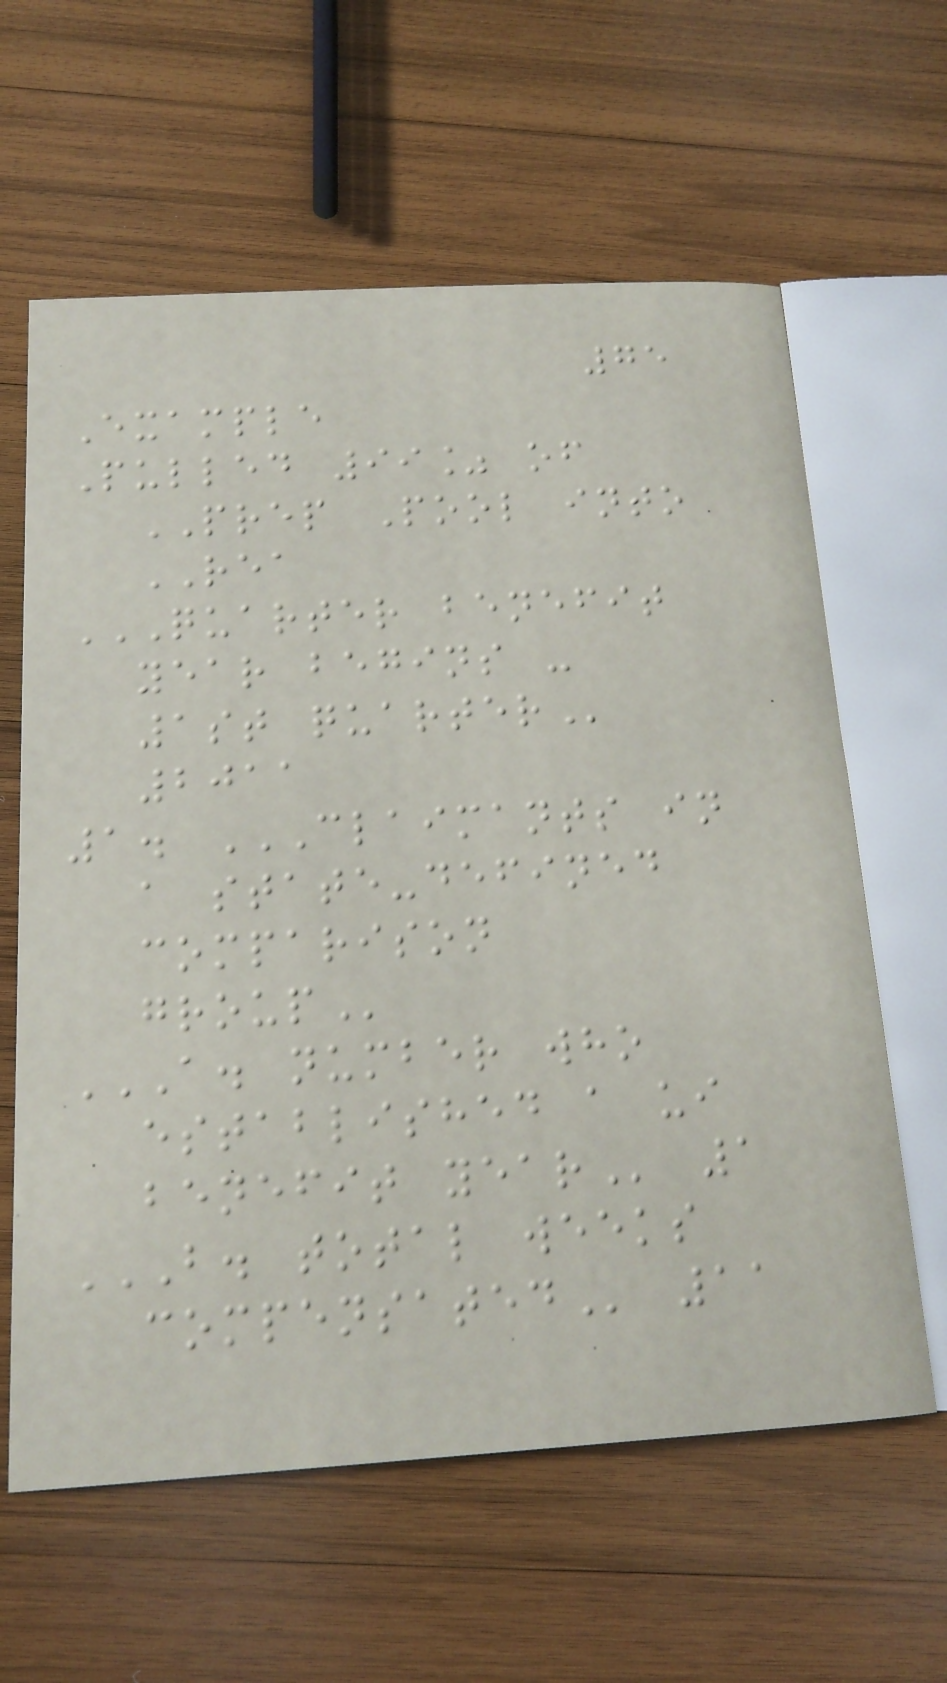75
Example
Pulled 99% of
PREP Pool into
REA
QUARTER BENEFIT
YEAR BEGINS -
1ST QUARTER
2011
1. CLAIMANTS IN
A STATE-DEFINED
COMPARISON
GROUP
A. NUMBER WHO
ESTABLISHED A UI
BENEFIT YEAR 1
B. TOTAL WEEKS
COMPENSATED 11
